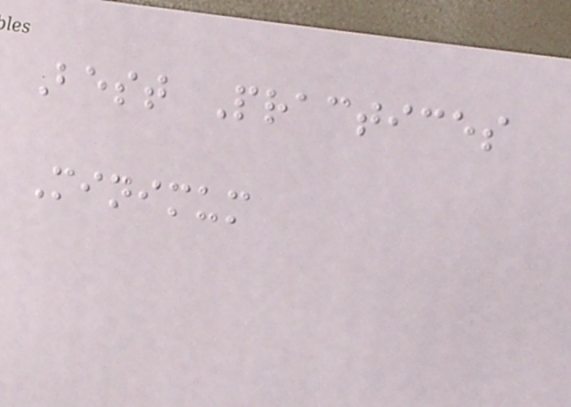Best Practices
Minimum
